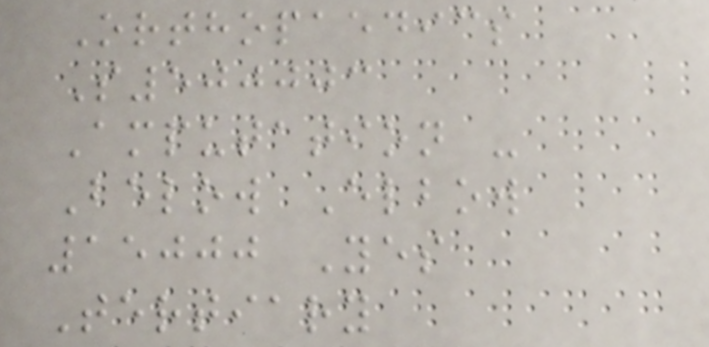Orthopaedics
S500003
Amputation -
Below Elbow
15000 Yes
Tertiary
